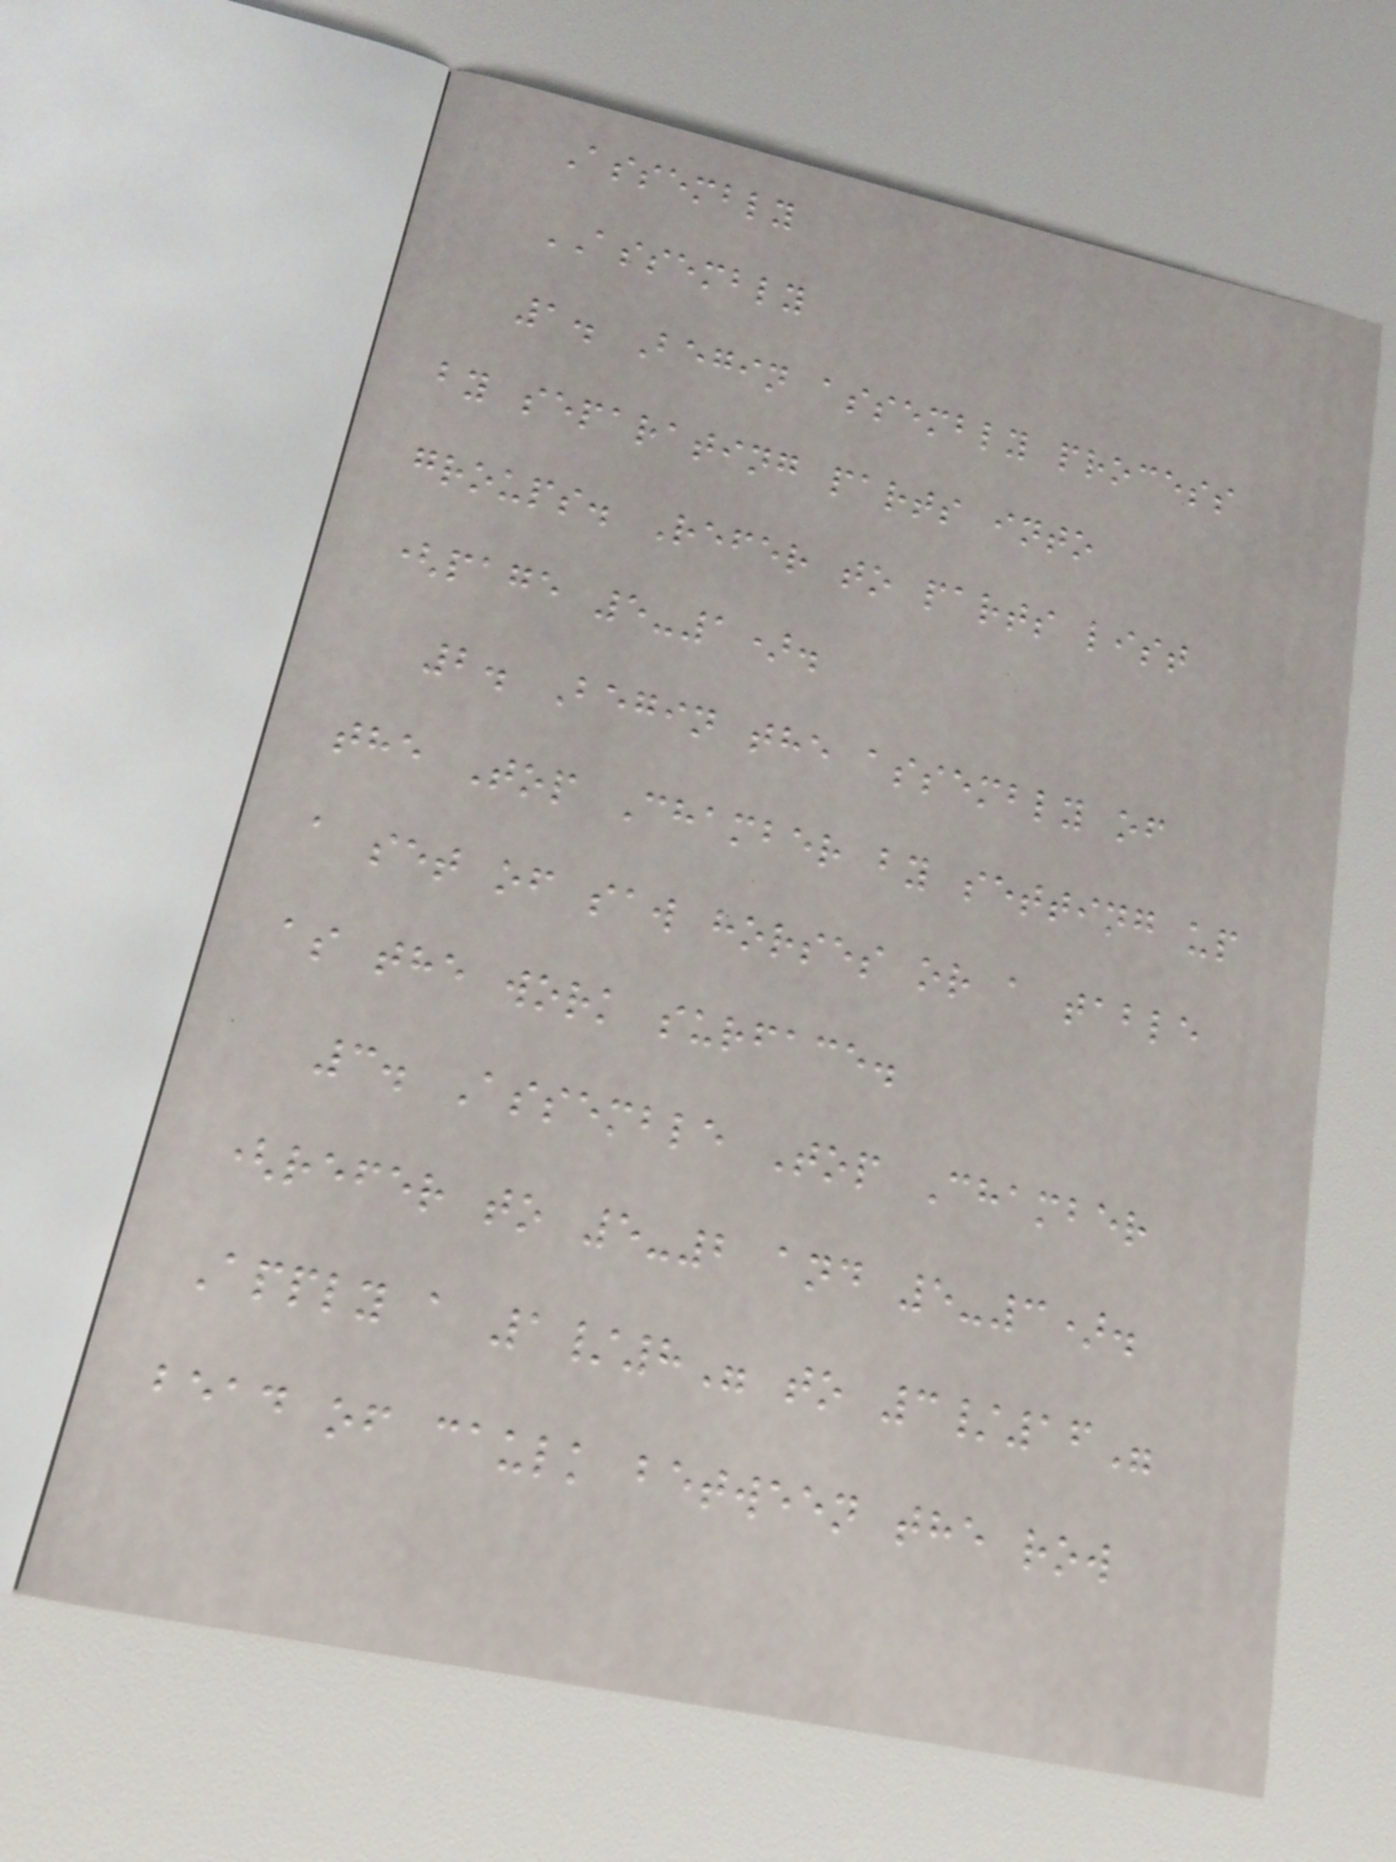Assembly
ASSEMBLY
1. Begin assembly process
by separating parts into
groups. Refer to parts list
(page 5-1).
2. Begin the assembly of
the Top Chamber by setting up
a set of saw horses or a table
as the work surface.
3. Assemble Top Chamber
(refer to 5-2 and 5-3).
Apply a 1/8" to 3/16"
bead of caulk between the row
